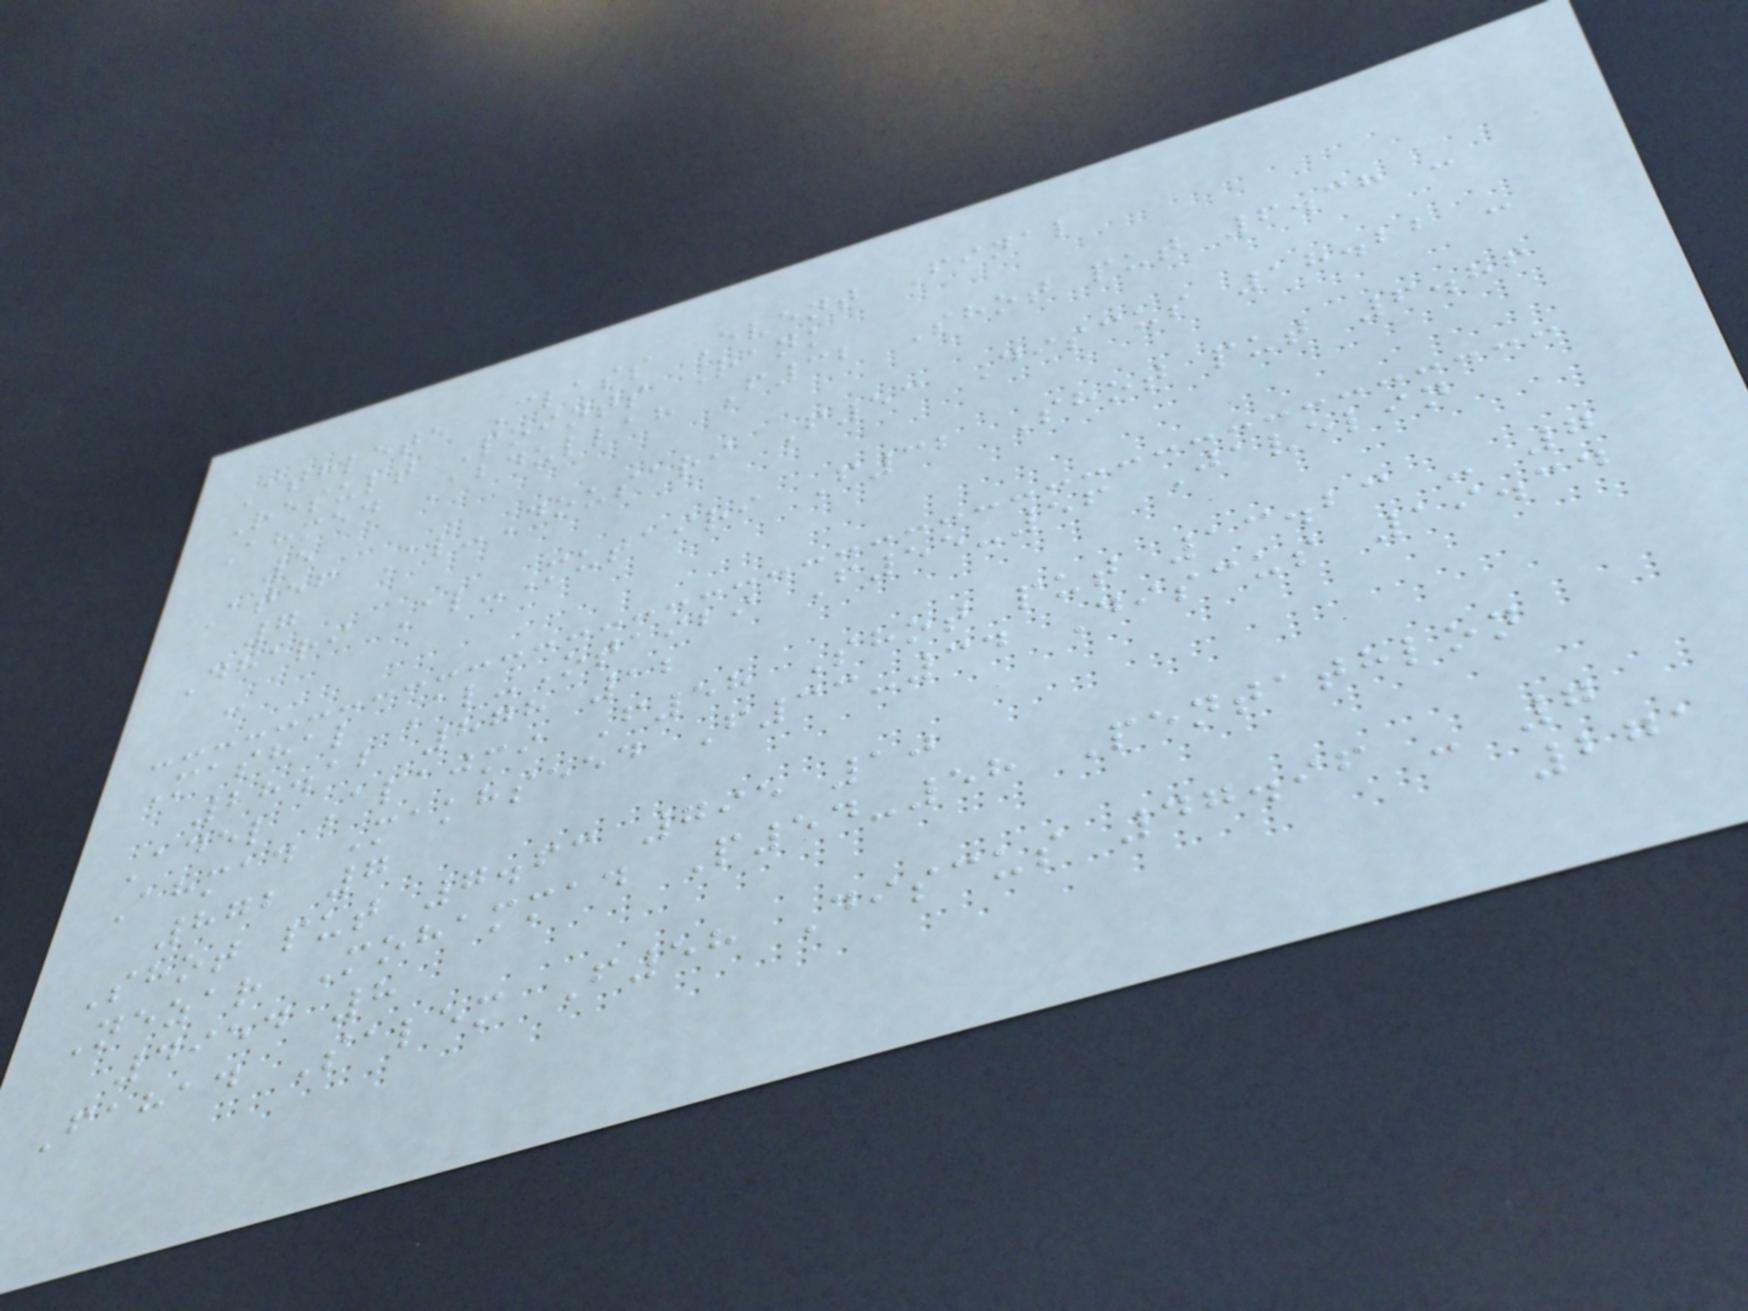Athlete Class Event Final
Result Points Rank
Ahmed Abdullah F32 Shot put 6.38 -
5
Atef Al-Dousari F53 Discus 18.22 -
7
Dhari Al-Mutairi F32 Shot put 6.86
-
Mashal Al-Otaibi F55-56 Javelin
28.12 878 12
Adel Alajmi F58 Shot put 13.23 - 7
Ahmad Makhseed F33-34 Discus 19.34
872 7
Shot put 7.63 795 10
Nezar Mohammad P54-58 Pentathlon
4954 8
Fahad Salem F58 Discus 47.96 - 7
271
